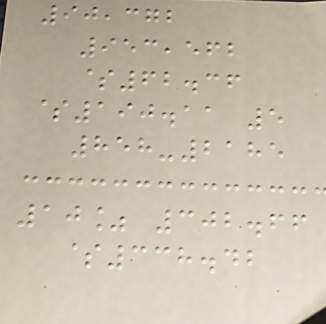90,372
953,562
$62.36
$190.11 5
858-2185
10% 302.66
$338.42
